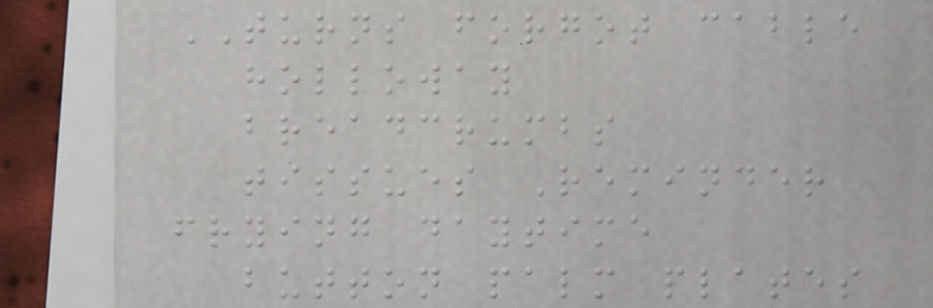TURNS forgot cable
holloway
breadcrumbs
tissues Reminder
frying daytime
button palm plates
